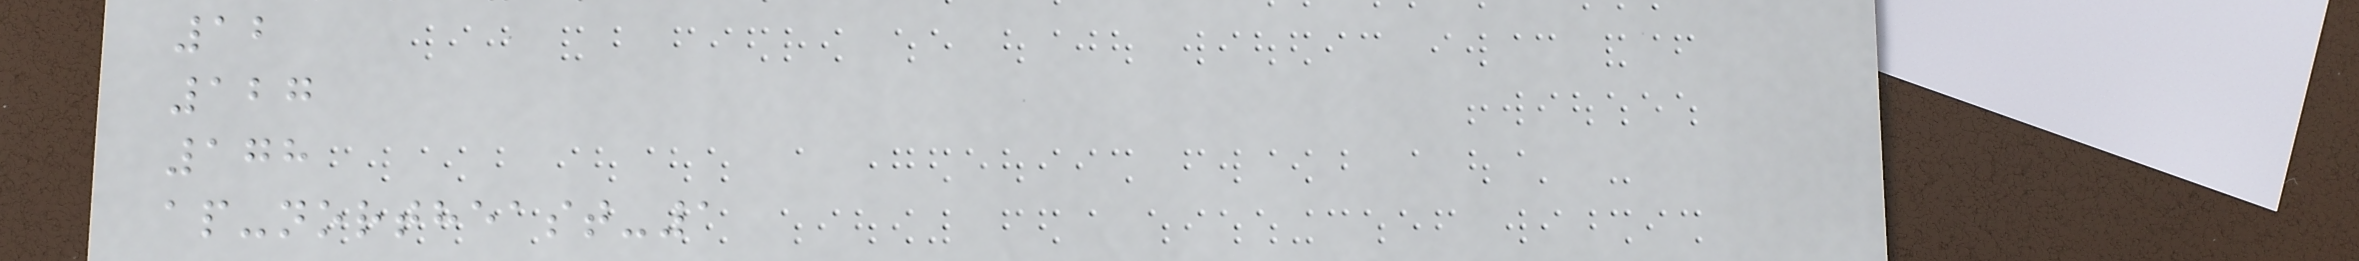12
127
178
ap-northeast-1
